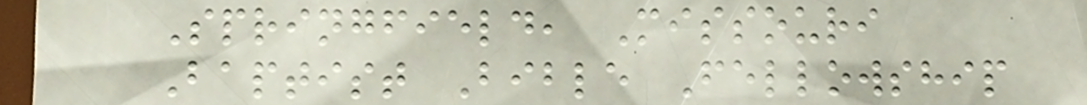Springfield, Missouri
Baptist Bible Fellowship
